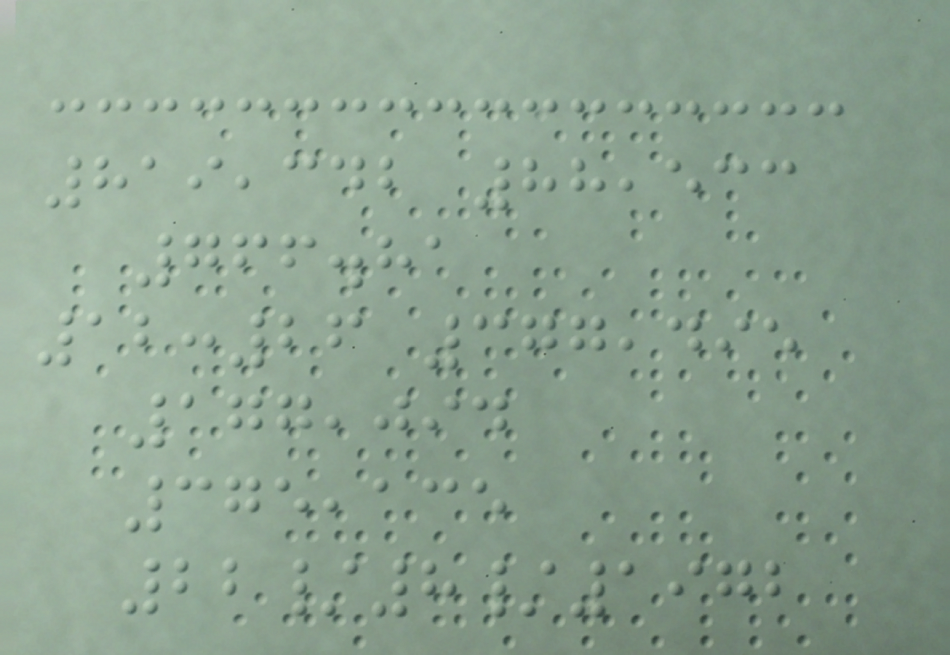819,342 88,533
766.81
12:26 377,495
177,094
375,135
22/8/1972
